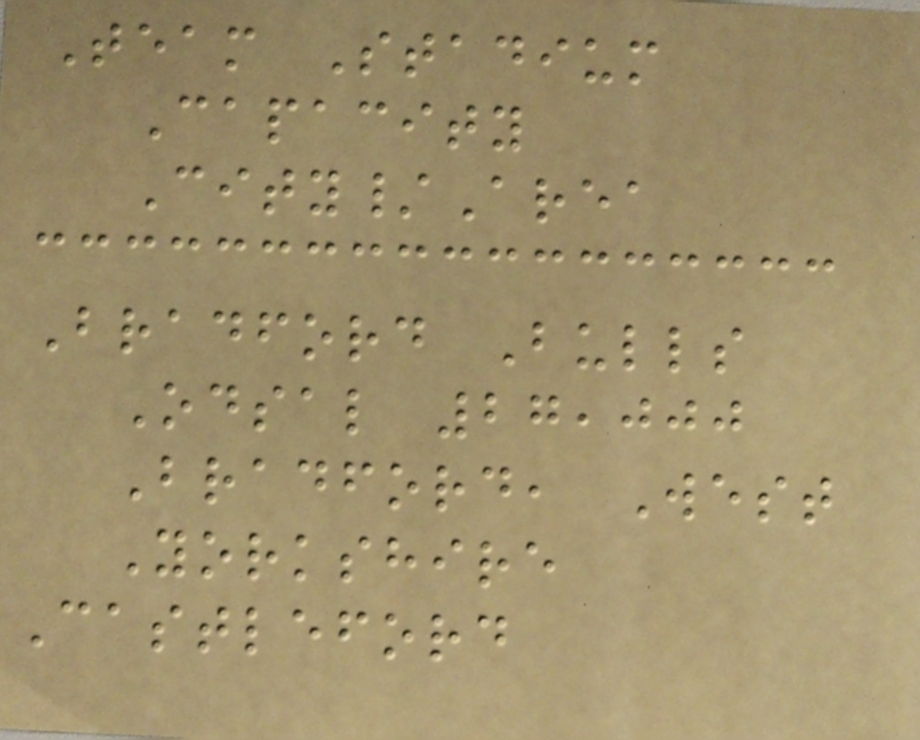Team Stadium
Capacity
City/Area
Bradford Bulls
Odsal 27,000
Bradford, West
Yorkshire
Castleford
